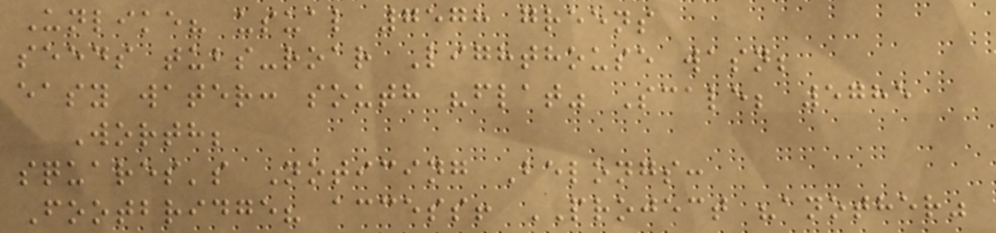Unlike? usual 7578 greens
seeds tubs-roar Lighthouse wasn;
easy water: south "flat" Scale; 5785
Worth;
squares's Noticing Belongs:
Footbridge? access! PROJECT "another"
